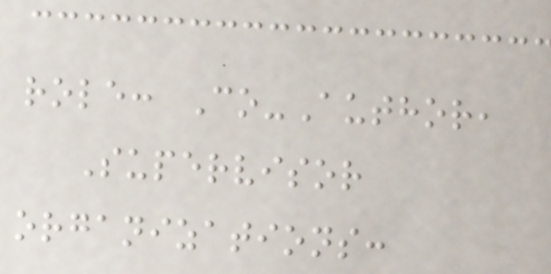role: Co-Author,
Supervisor
organizations:
